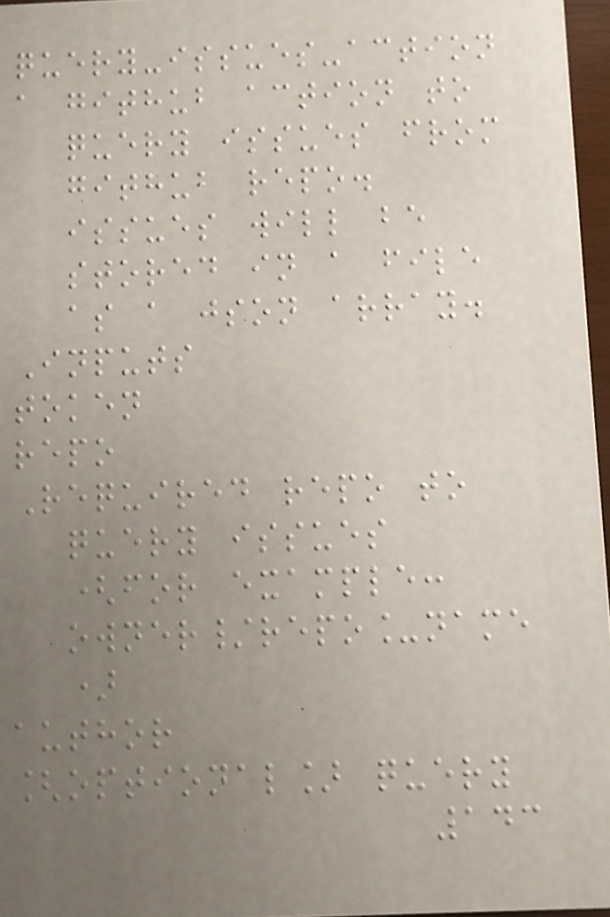query-issues-action
a github action to
query issues from
github repo.
issues will be
stored in a file
as a json array.
Inputs
token
repo
Required repo to
query issues
(for example:
owner/repo_name
)
author
[optional] query
143
